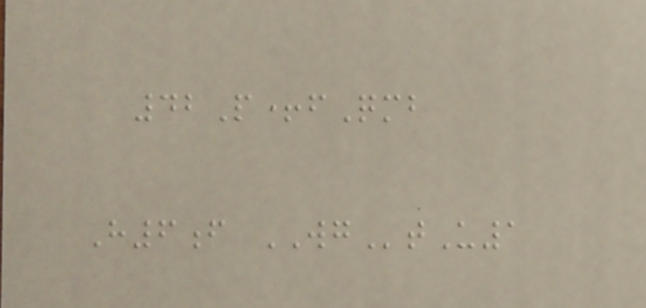42P+fQmb
H6f WGtU1
